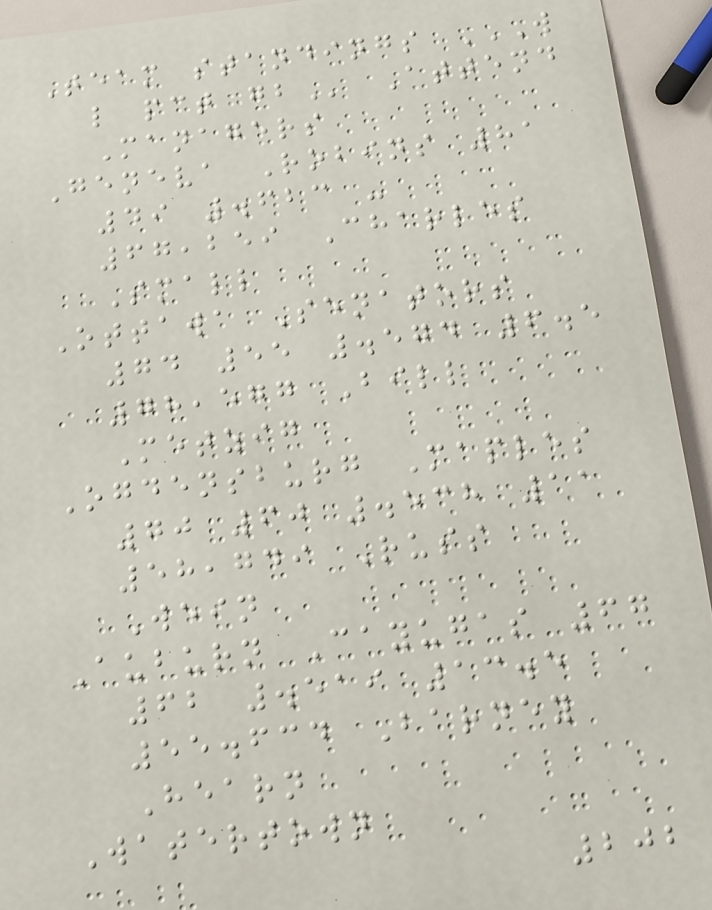Team standings W
L PCT GB Attend
Managers
Geneva Robins 81
49 .623 -
67,259 Charles
Small
Ottawa Senators
74 55 .574 6.5
78,577 Bill
Metzig
Ogdensburg Maples
70 60 .538 11
58,749 Russ
Wein
Auburn Cayugas 67
62 .519 13.5
55.634 Barney
Hearn
Watertown
202
